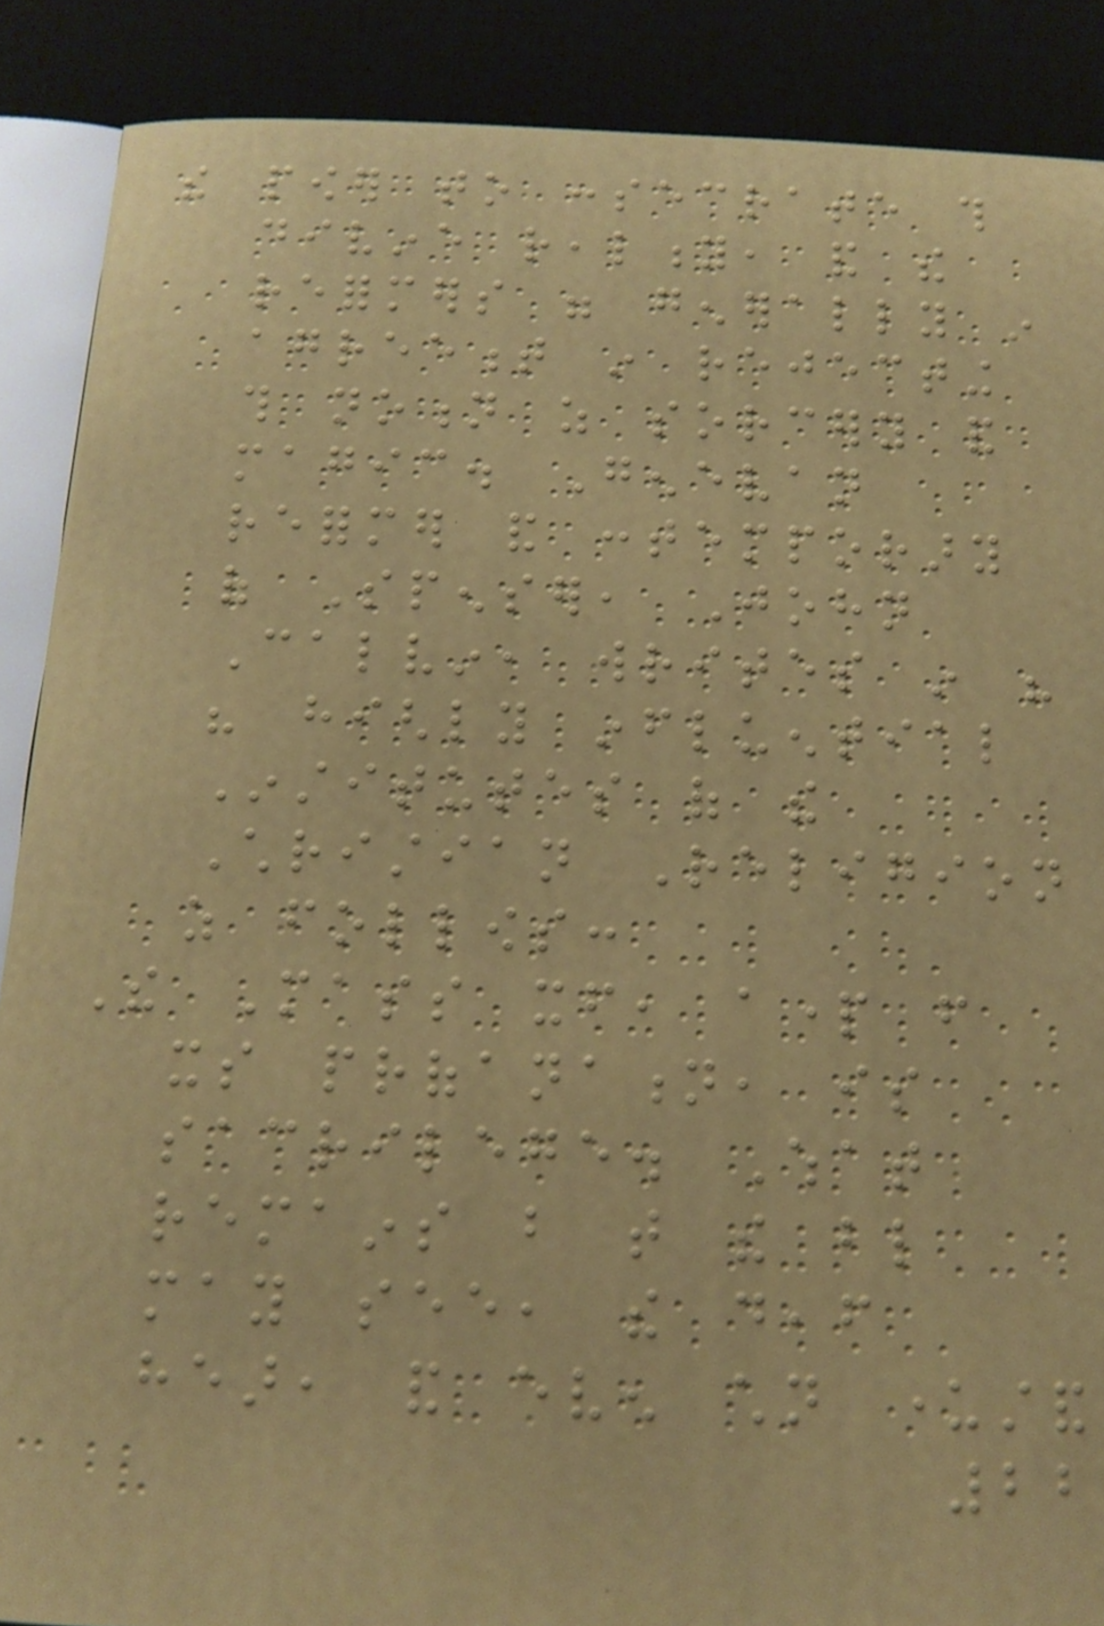the power to consecrate this
divine reality, and the
reformers were generally in
agreement in rejecting
this notion as sorcery and
magic. Genevan
reformer and contemporary
of Spenser, John
Calvin, writes in his
his highly influential
Institutes of the
Christian Religion
as follows:
The Mass itself, apart from
its profanation, is
sacrilege. What
remains but that the blind
may see, the deaf
hear, and even children understand
22
